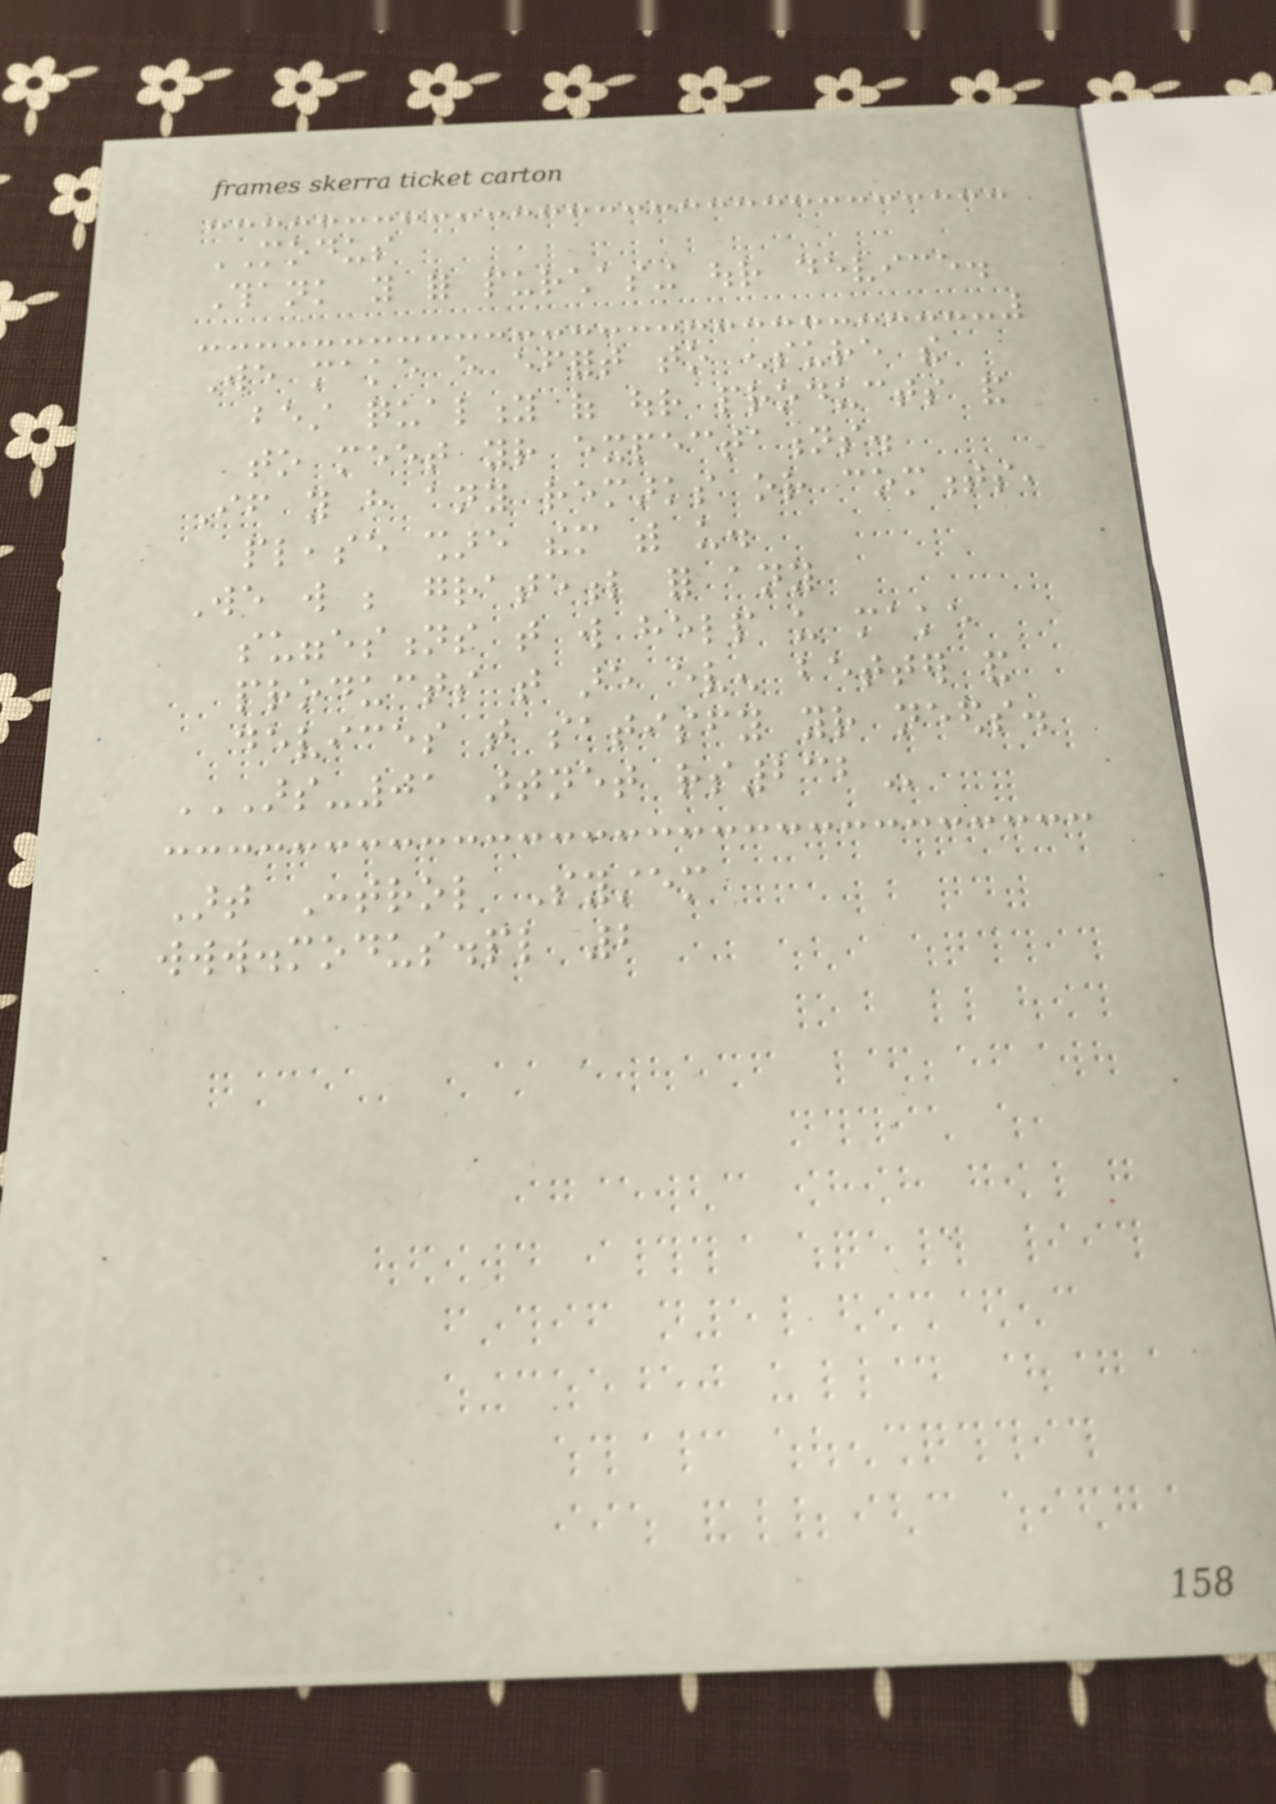MODUS
Thank you for purchasing our device.
We make every effort to ensure the
best quality of our products and
to meet your expectations.
If you have any remarks or comments,
please share them with us.
We will be grateful for any
suggestions that will help us make
products that are even better and
devices that satisfy your needs.
ARS-01 ARTNET RS232
Art Control System
www.modus.pl 2
